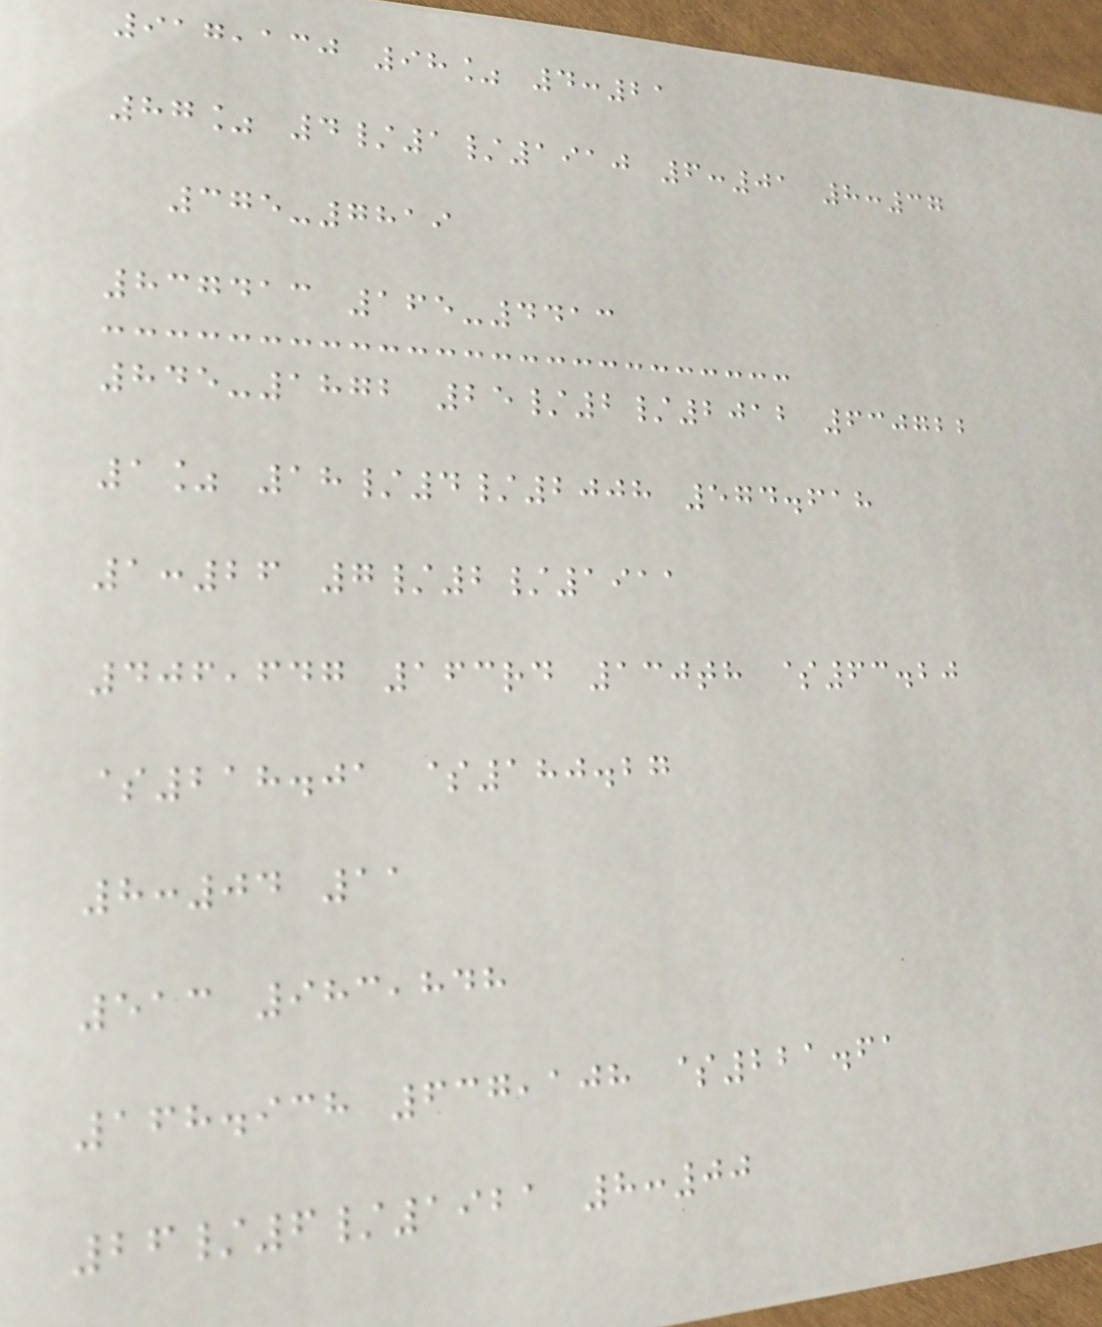917,130 98% 4:21
87% 4/1/1910 6:01 8:37
375-7819
837413 165-4413
845-1872 25/2/2012 630722
1% 18/4/2008 574.618
1:26 7/2/1911
406,647 163rd 130th $63.20
$218.01 $180.27
8:04 11
513 983,848
168.938 637,108 $221.61
26/6/1921 8:00
